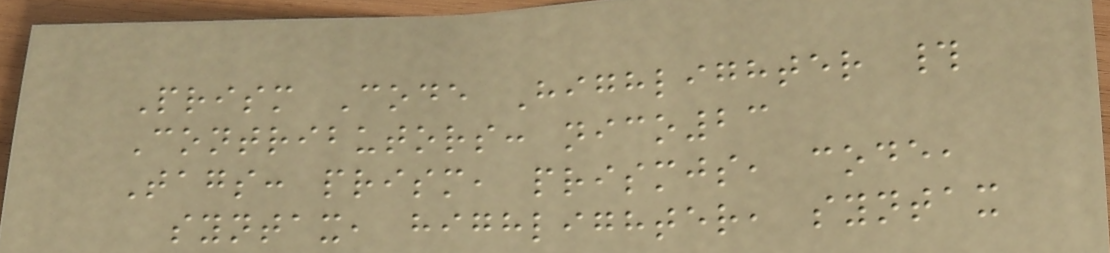Prism Code Highlighter #
Contributors: nico23
Tags: prism, prismjs, code,
syntax, highlighter, syntax
